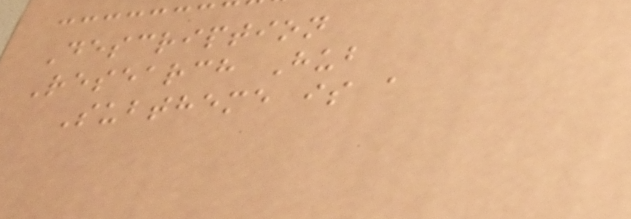Description
Research Hub
Subtheme is a
